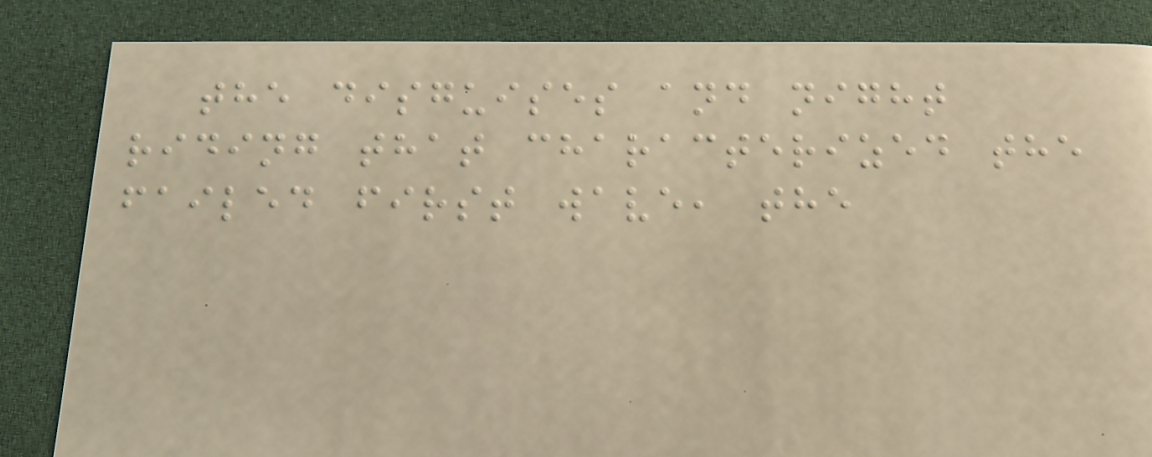the disguises and night
riding that characterized the
failed first wave, the
